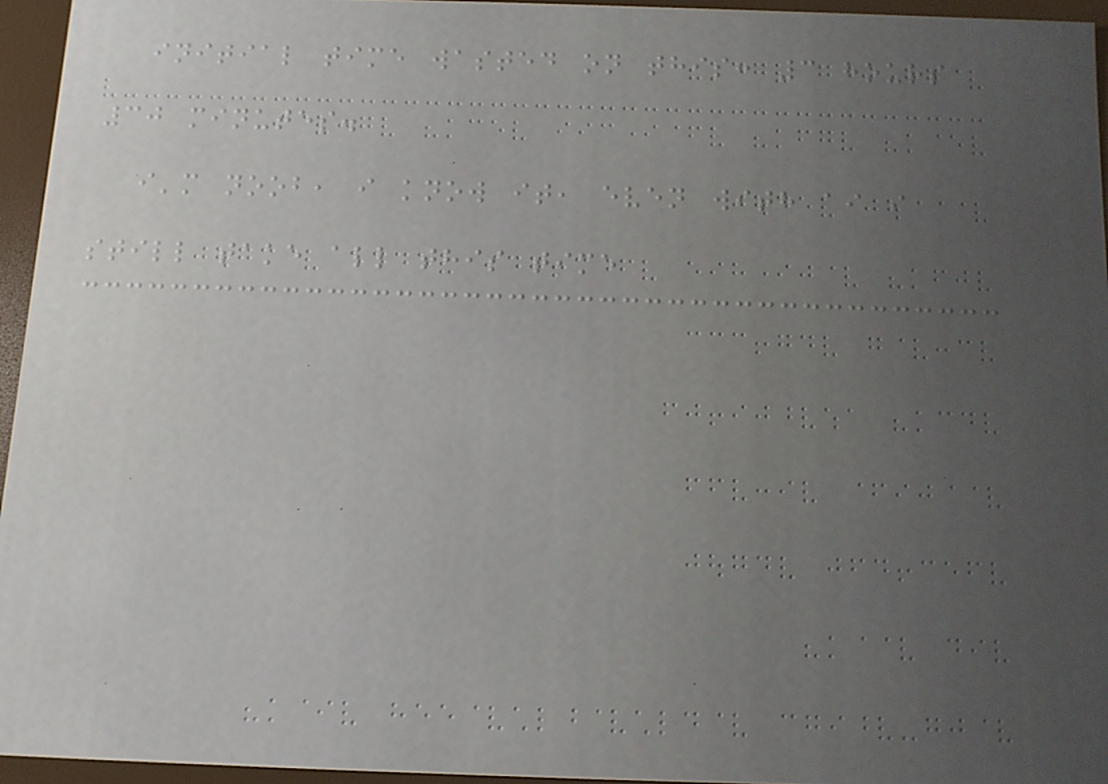initial time wasted on this: 3 hours
30 minutes.
i'm noob, i know it, even with ai i
still take all this time
